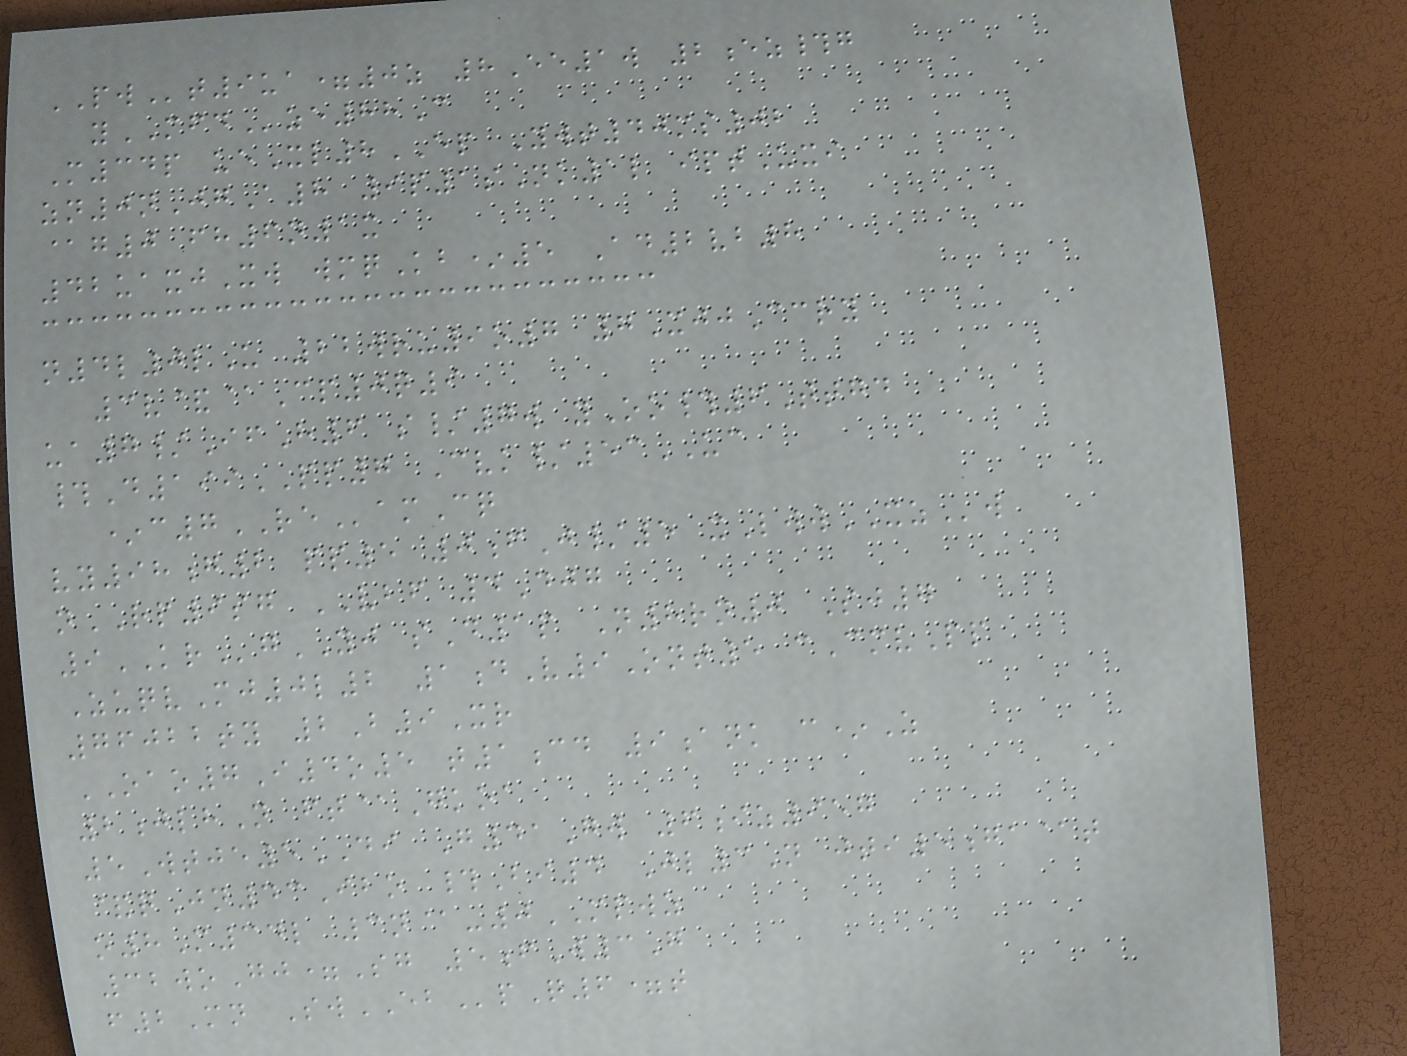PWt9ua=0z 8Ee1w 2ez#g
yMFDze88C
M34p ueXl8EP Ywt40ms02
zn0nJgA8 9p1sNk1l iptUxi
@g0 fh6n1x
42uaxjXw wmqKb*5 Ad2vb8
n4l0lU 22wru9o7 7XjjCcry
3v&@Cp0q9
ua7/IfH6 s/7w yOo#6Ttgd
#D199PP7 Cvk/53UC
*c7REamCq
vy98g2 pp5 0fJ/5 xLwwXZw
nRP9sg VBF 4Djg
9KRgYJ sD1p N8rn0 Sj7
ZuqvMj0l2 1dV9Ont5 cCmvPp
76022ty 2B9Xr
OAO7I4o5 t1cd 9ank c*Z
2jlhN ft@Gkoa
5Wtje5DI G41Gw 6iz957
&qJn43Ibo #Bi4 Jl3N jti5ga@t
o8M34l 3n@-0MPWZ
32woGj=Sg 5fW3G
f2Mn SwEBpQ6=t
